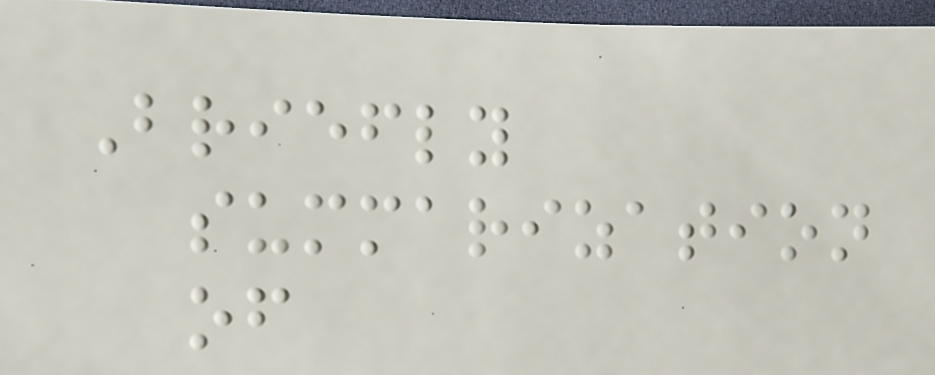Briefly
summarization
of
